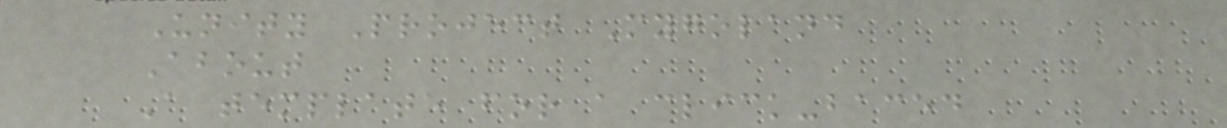Unity Project Mygoland
About
A template for a click-baced
